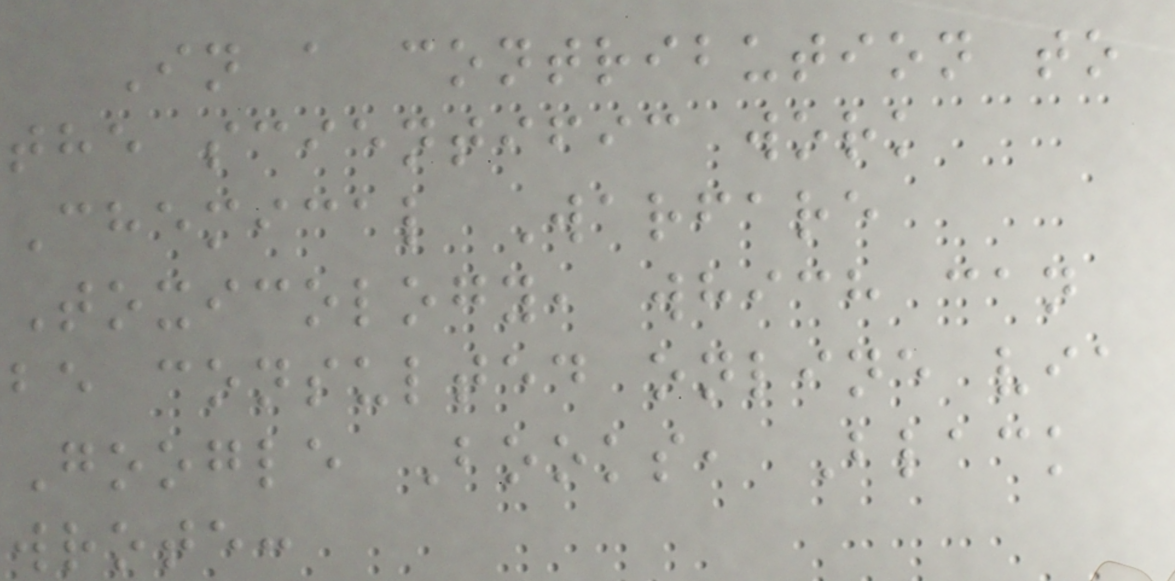In a contribution to
the scientific work
Chemical Warfare
Toxicology, which can
be consulted online via
Google Books, Black
wrote:
